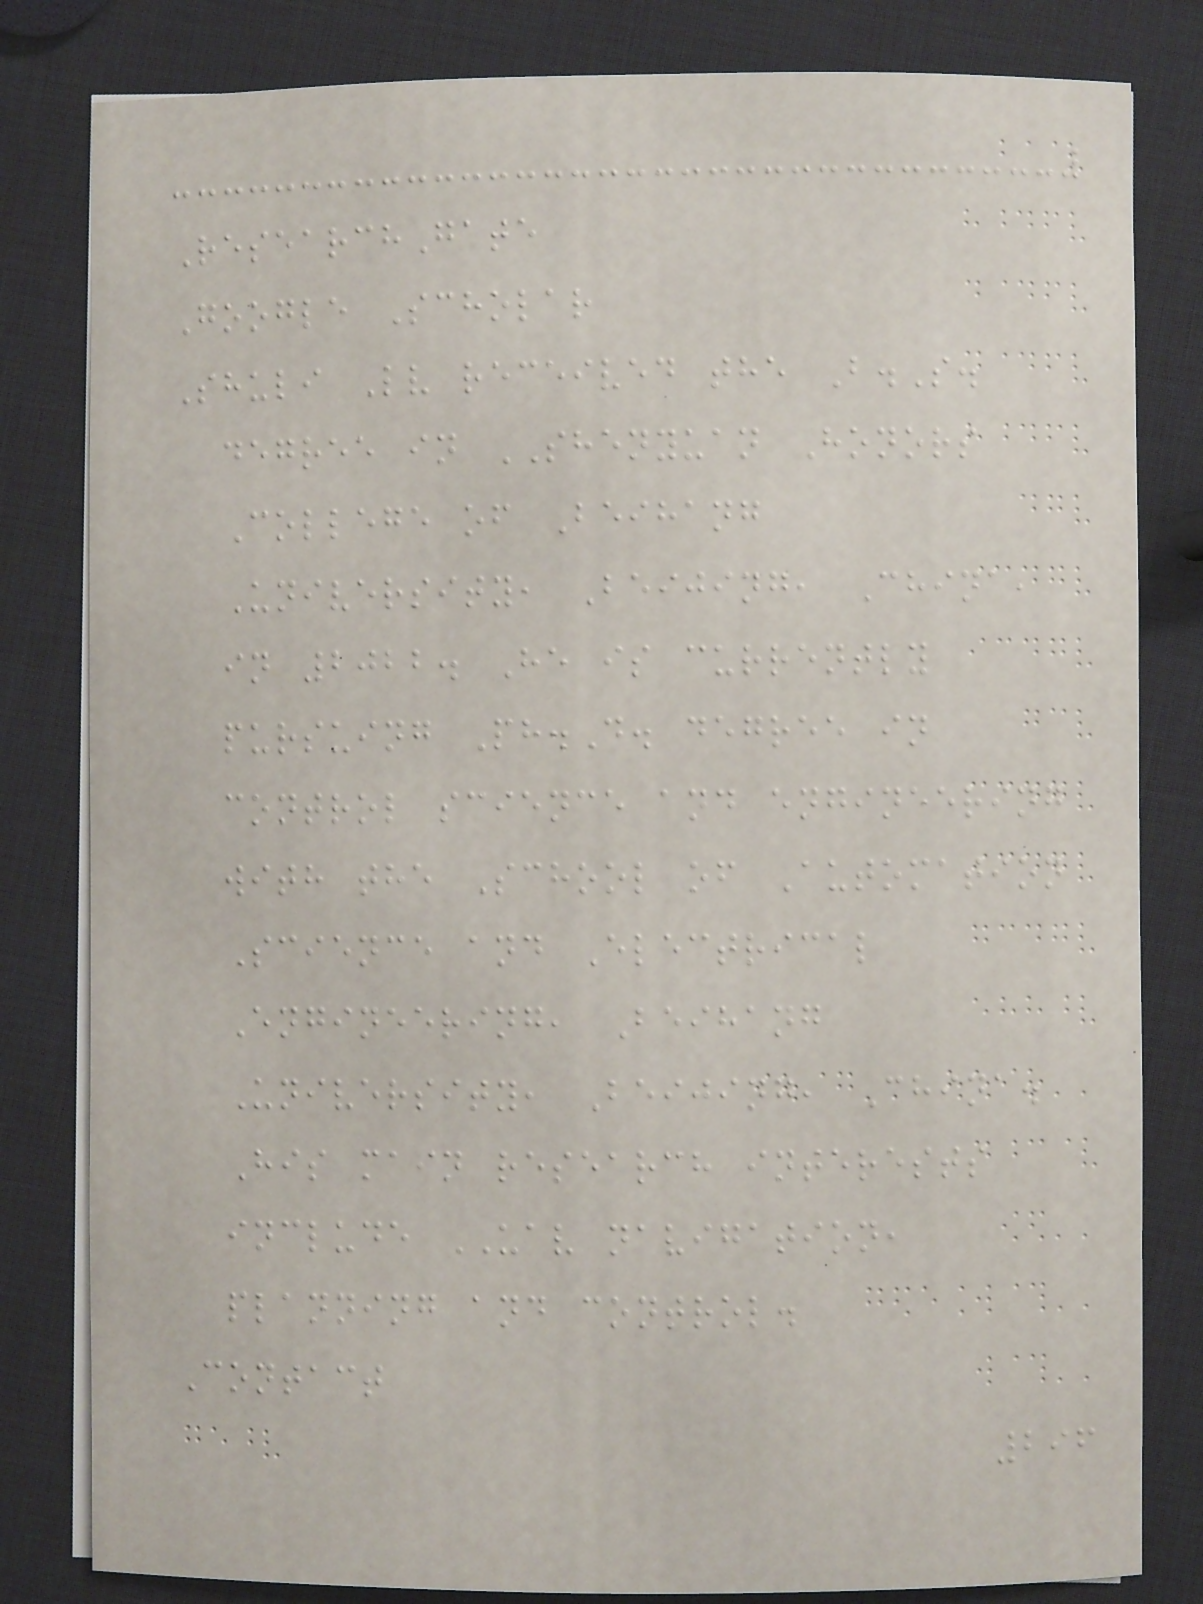ResearchGate
Google Scholar
Shuli Lv received the B.S.
degree in SHENYUAN Honors
College of Beihang
University, Beijing, China,
in 2022. He is currently
pursuing Ph.D. degree in
control science and engineering
with the School of Automation
Science and Electrical
Engineering, Beihang
University, Beijing, China.
His main research interests
include UAV navigation,
planning and control.
Contact
296
